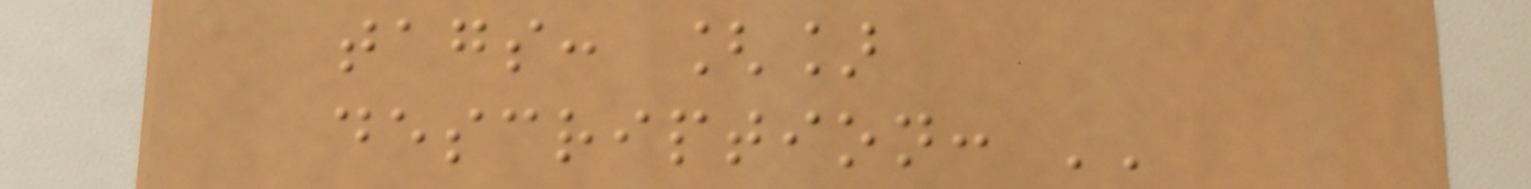tags: []
description: ''
